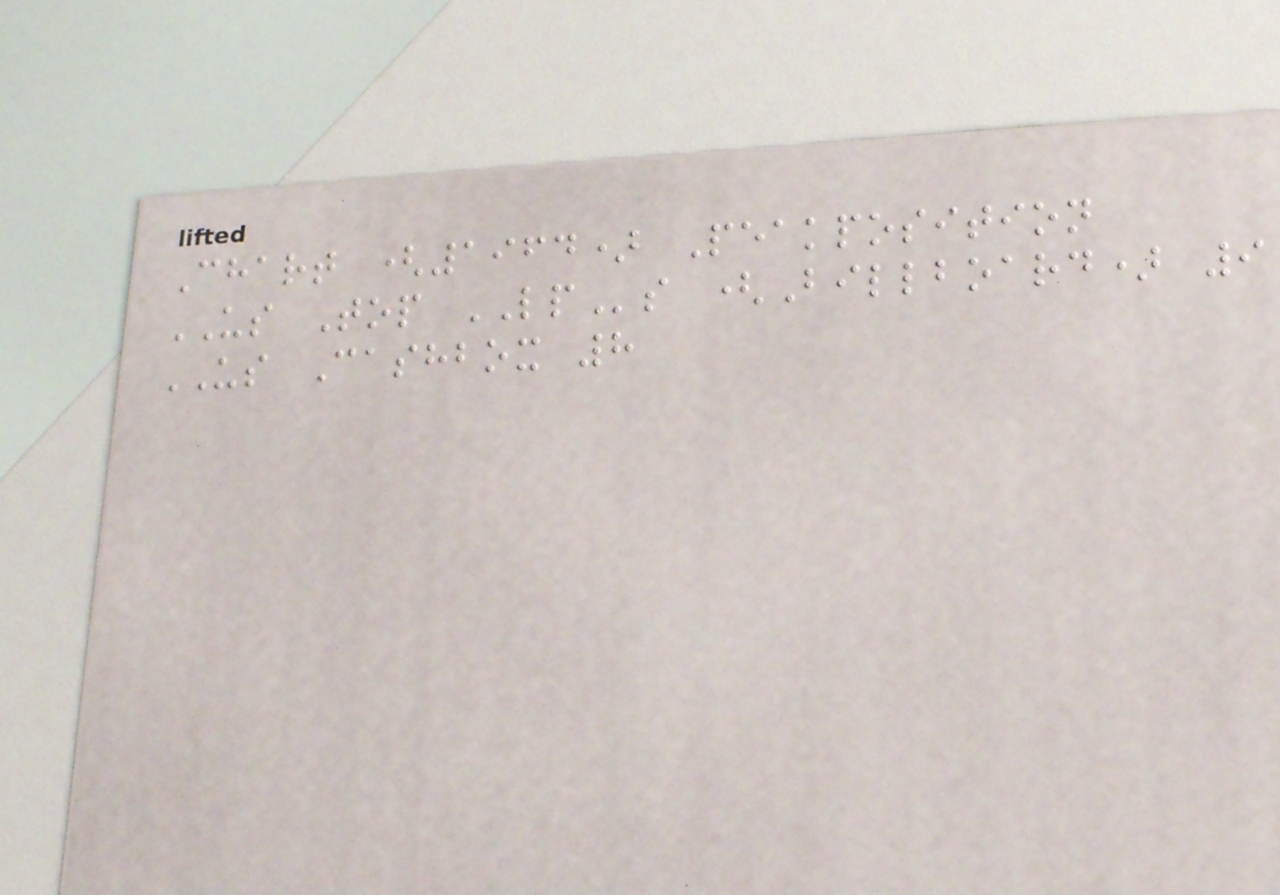Chart (1964) Peakposition
US Top LPs (Billboard) 9
US Cashbox 8
